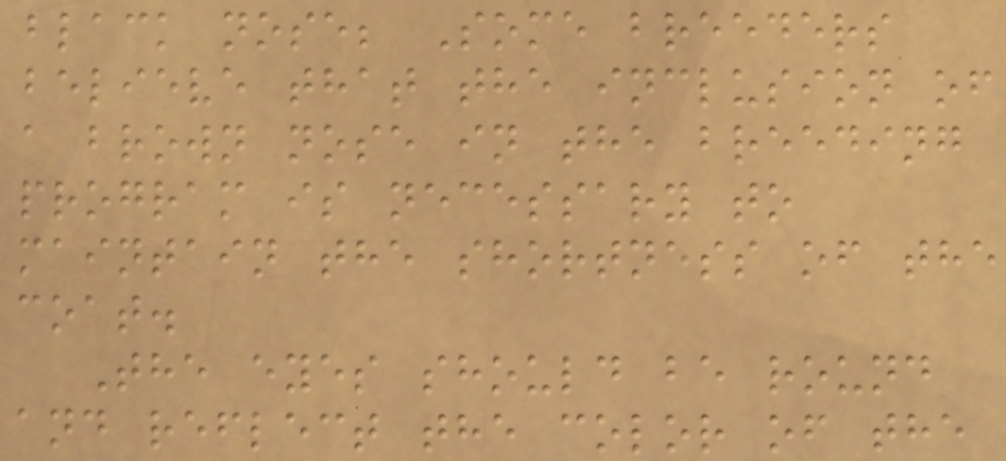black nose; Some breeders
believe that the inclusion of
a brown nose in the breeding
program is necessary to
maintain the shortness of the
coat.
The eyes should be round
and reflect the color of the
